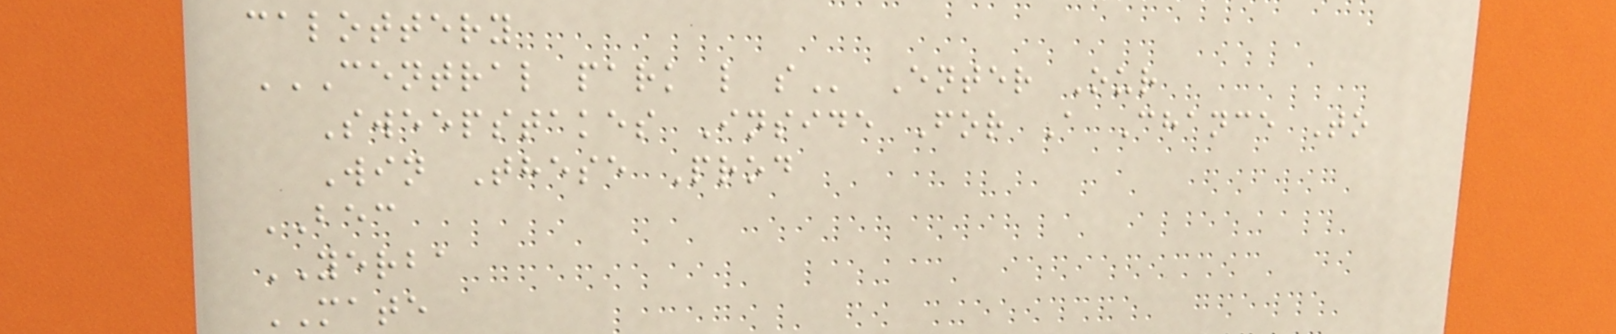calottery
CENTRAL PARK L S Enter Our
Sweepstakes Inside For A Chance To
Win These Prod
BEC
YERBA
MATE
